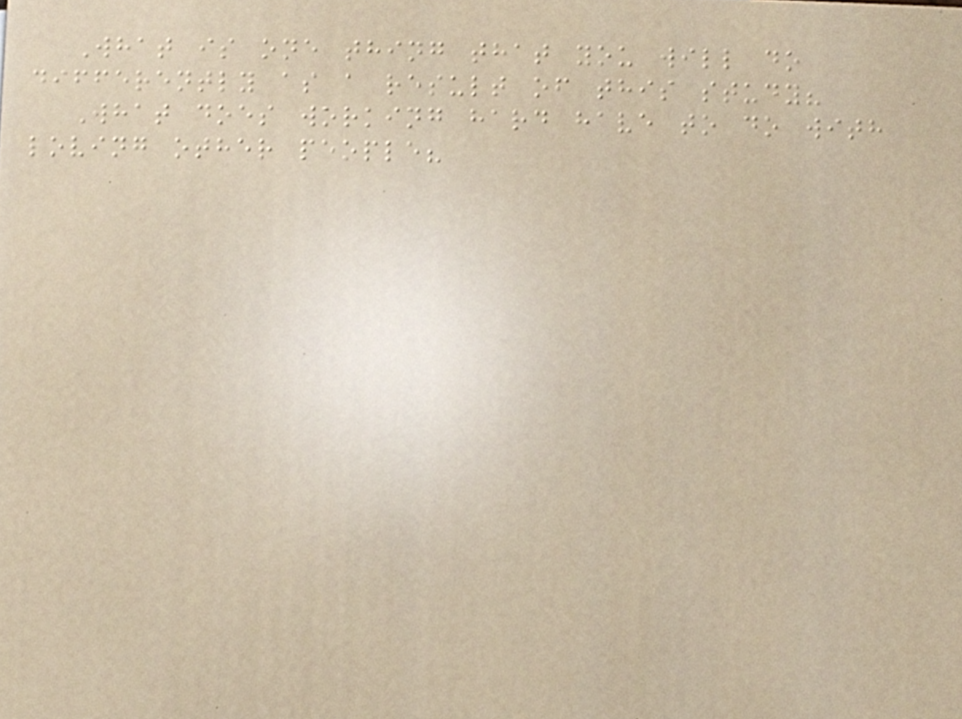What is one thing that you will do
differently as a result of this study?
What does working hard have to do with
loving other people?
